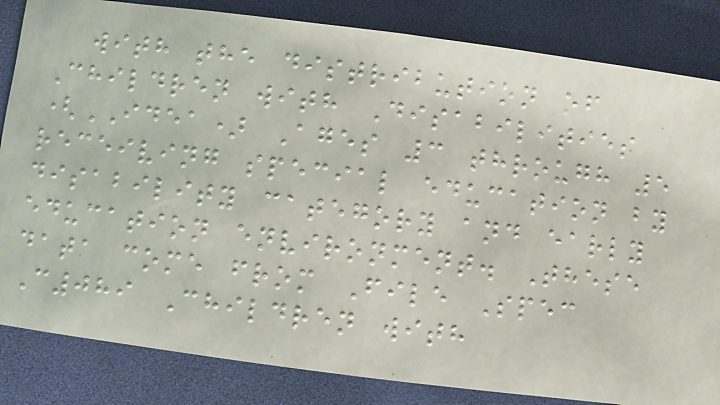with the distribution of
Children with Disabilities
(IDEA) Ages 3 through 5
receiving special education by
disability category and early
education environment. These
data come from File Spec
C089 Children with
